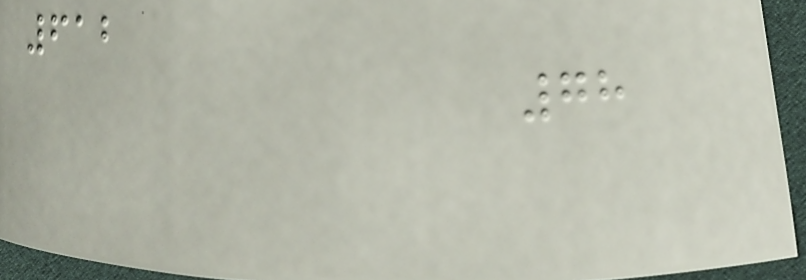612
78
